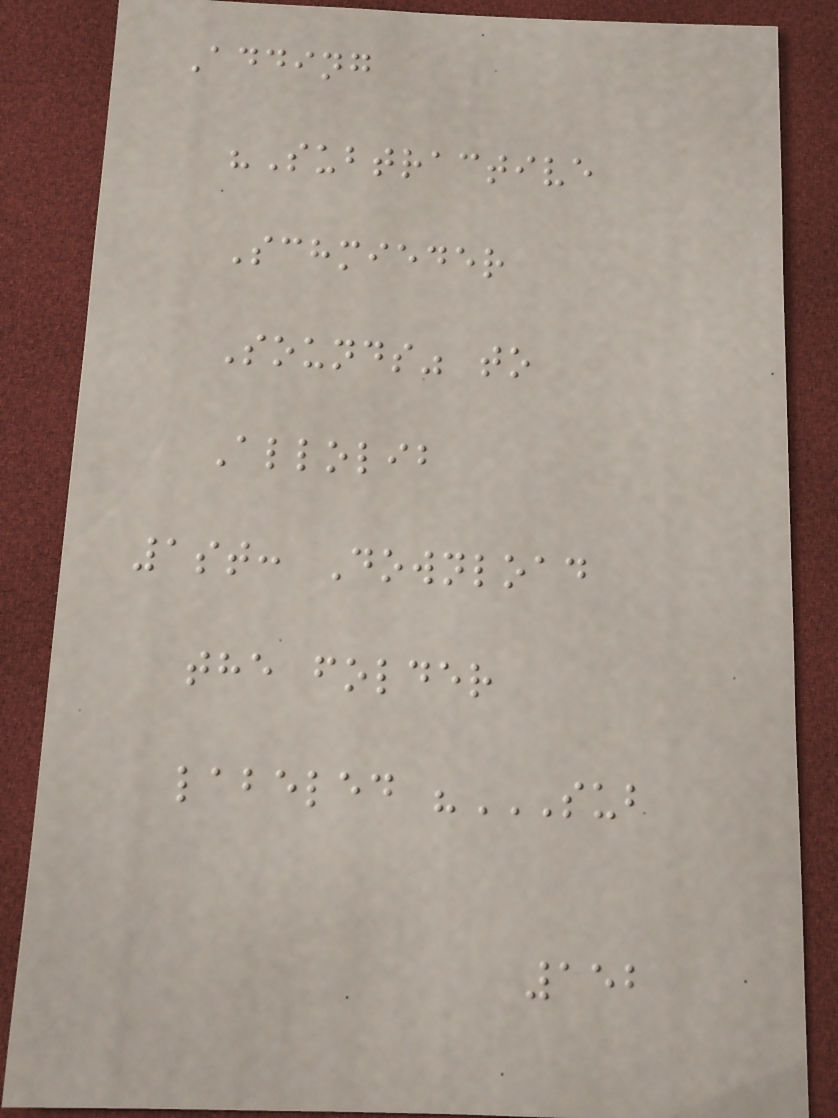Adding
"Subtractive
Schmieder
Sounds" to
Allolib
1st: Download
the folder
labeled "SUB
152
